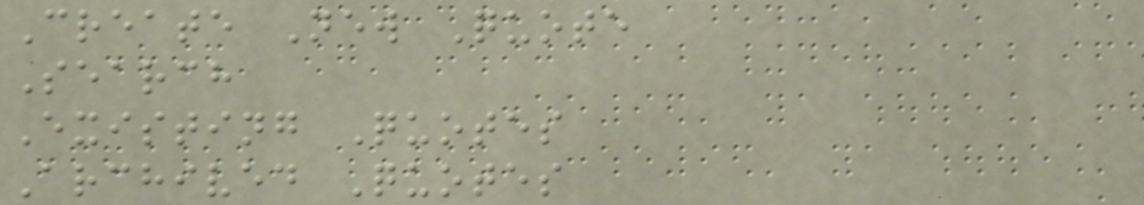Create New Quote
Search
Existing Quotes
Archived Quotes
